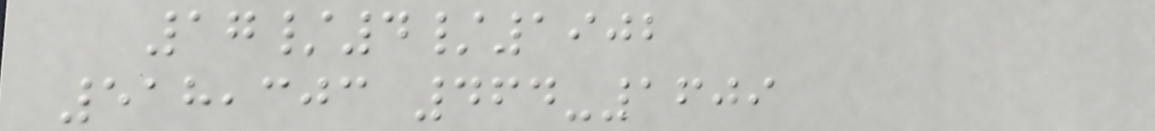17/4/1902
518,303 464-1609
